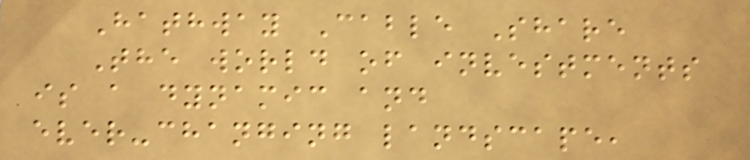Hathway Cable Share
The world of investments
is a dynamic and
ever-changing landscape,
